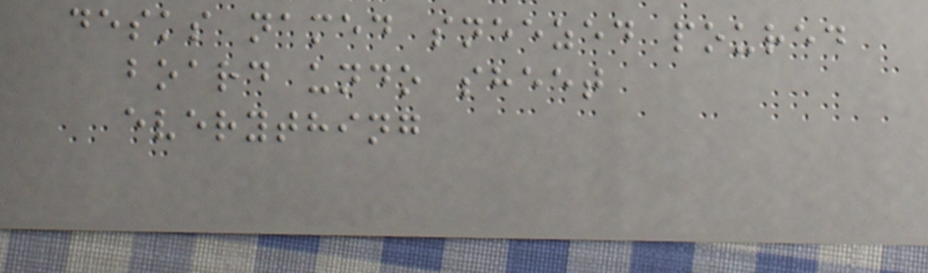desks named sneezed poured
board undo sheet
everything
